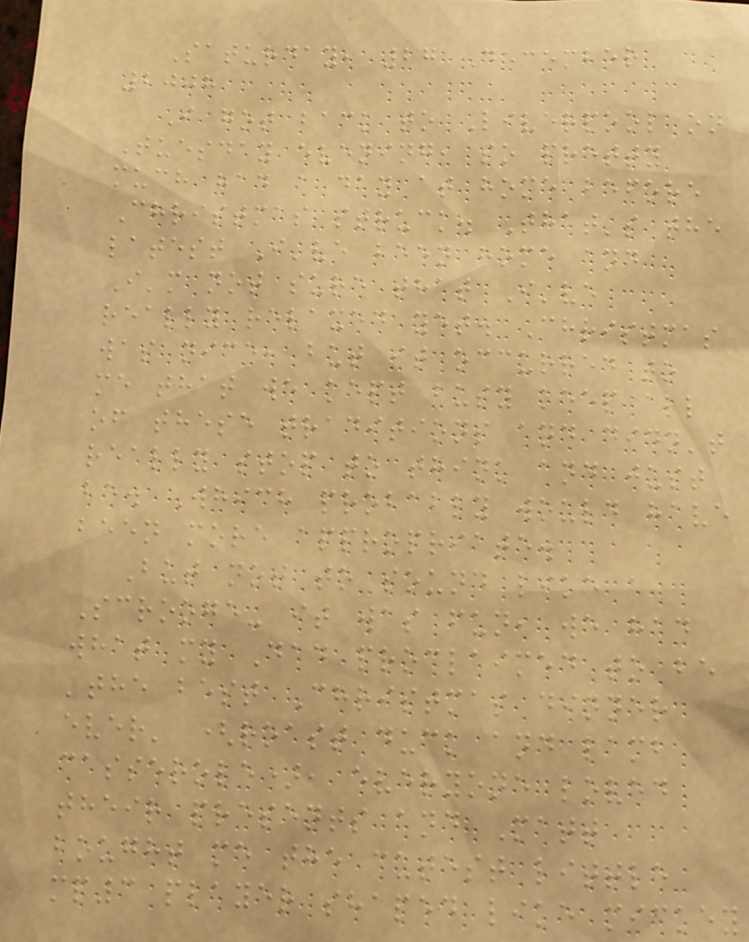Saturday, 27 December
2008
I got back to Liverpool on
Tuesday evening, so pretty
much had a day at home before
Christmas struck. That's the
latest I've been home and
I'm not sure that I've
really relaxed yet. Christmas
was nice, but it occurred to
me that we kept busy keep all
of these traditions and didn't
really stop to think and just
be. Which probably would have
been more appropriate.
But not to sound like a
Scrooge- it was fun, we had
what my Dad proclaimed to be
'the best Christmas dinner
ever' (roast duck and lamb
casserole), everyone loved
their presents and Matt
bought me the cutest little
mp3 player shaped like mickey
